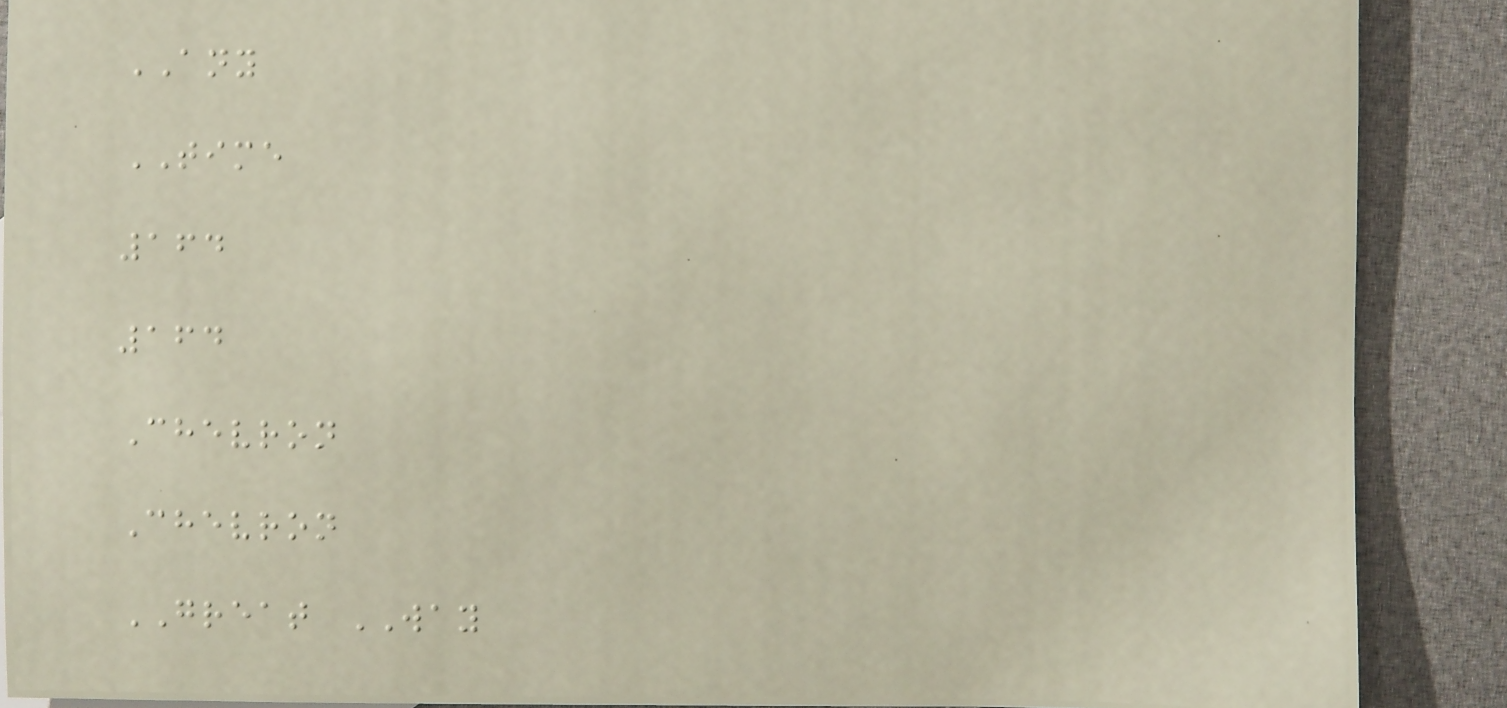ANY
TIME
164
164
Chevron
Chevron
GREAT WAY
